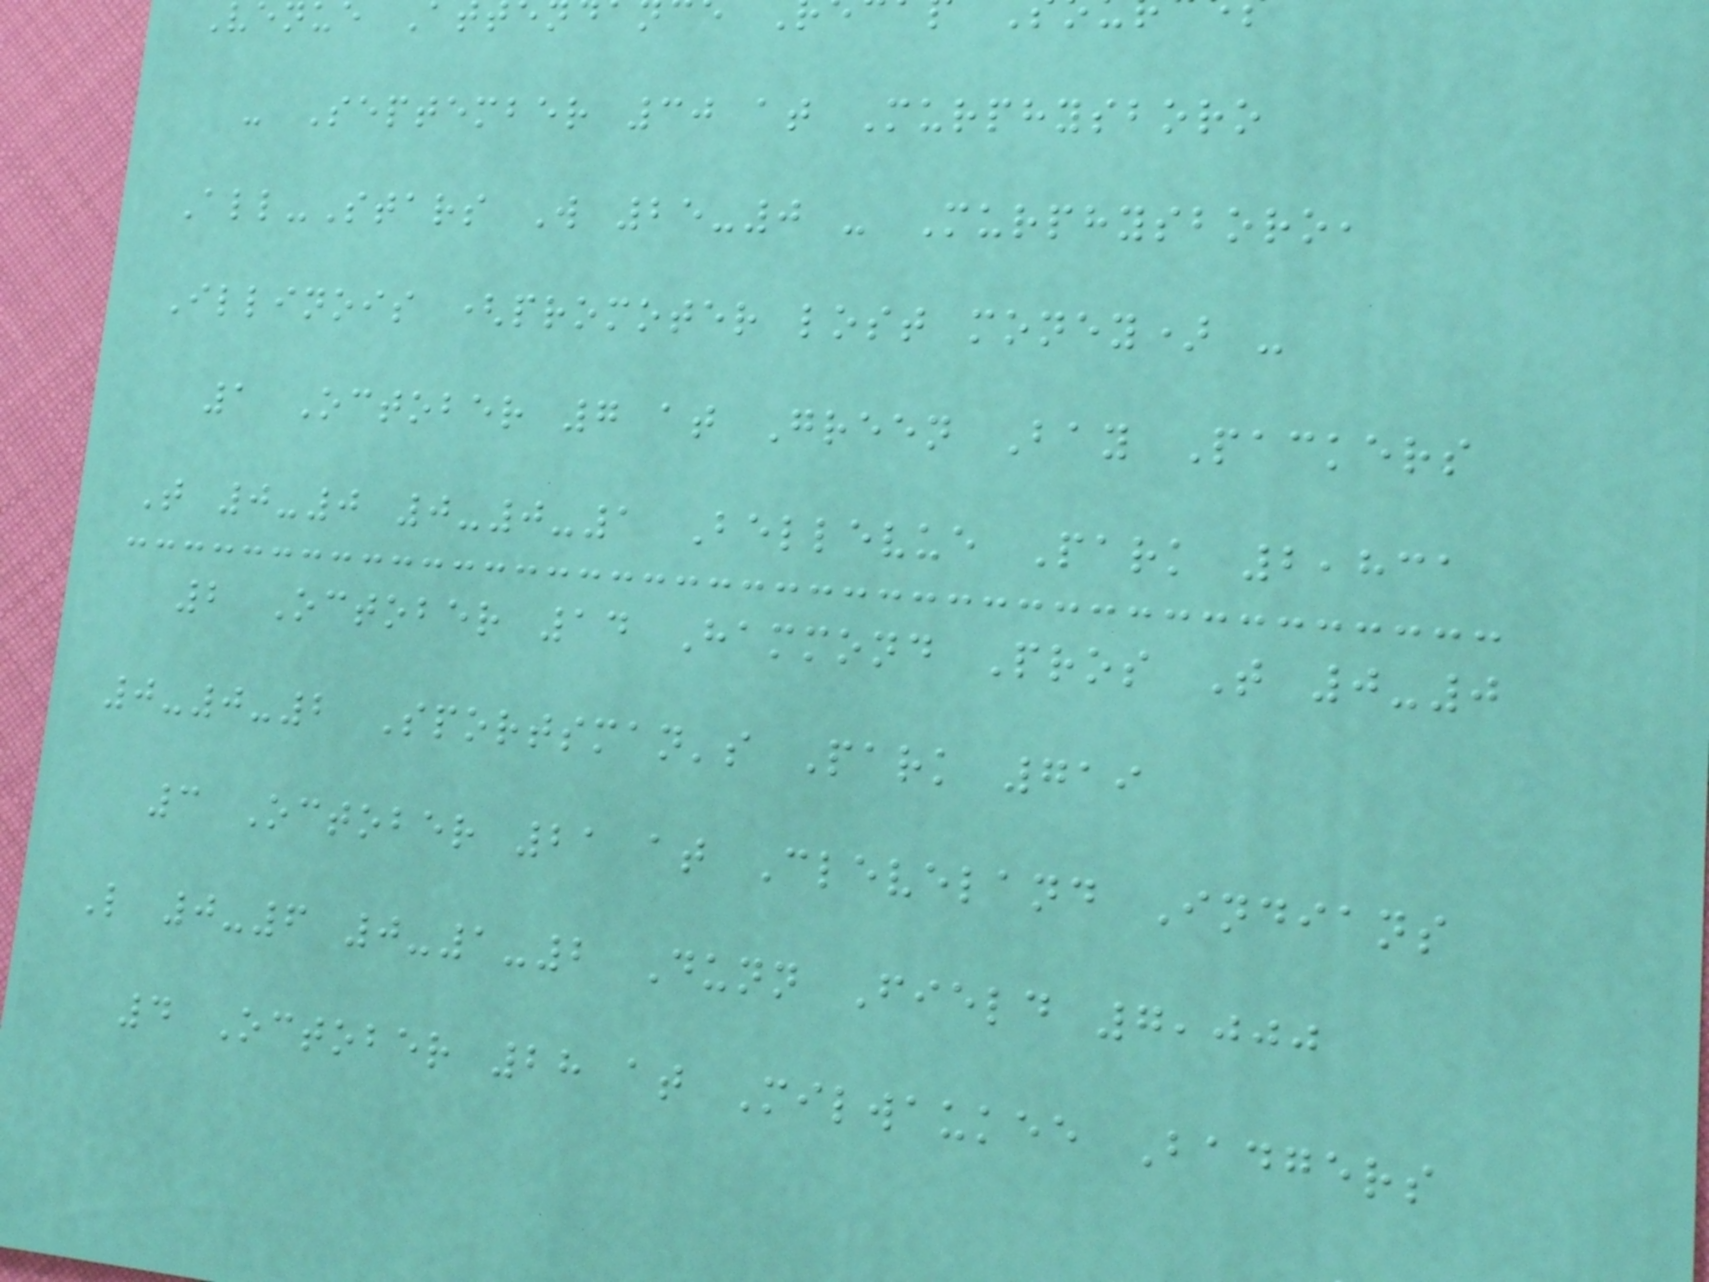- September 30 at Murphysboro
All-Stars W 25-0 - Murphysboro,
Illinois (promoter lost money) -
1 October 7 at Green Bay Packers
T 0-0 0-0-1 Bellevue Park 2,831
2 October 14 Hammond Pros T 0-0
0-0-2 Sportsman's Park 719
3 October 21 at Cleveland Indians
L 0-6 0-1-2 Dunn Field 7,000
4 October 28 at Milwaukee Badgers
